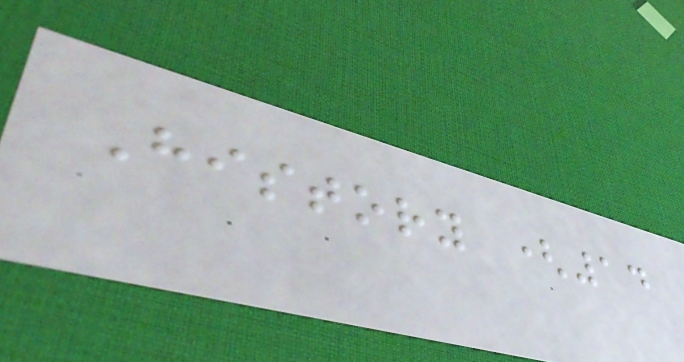History (14
